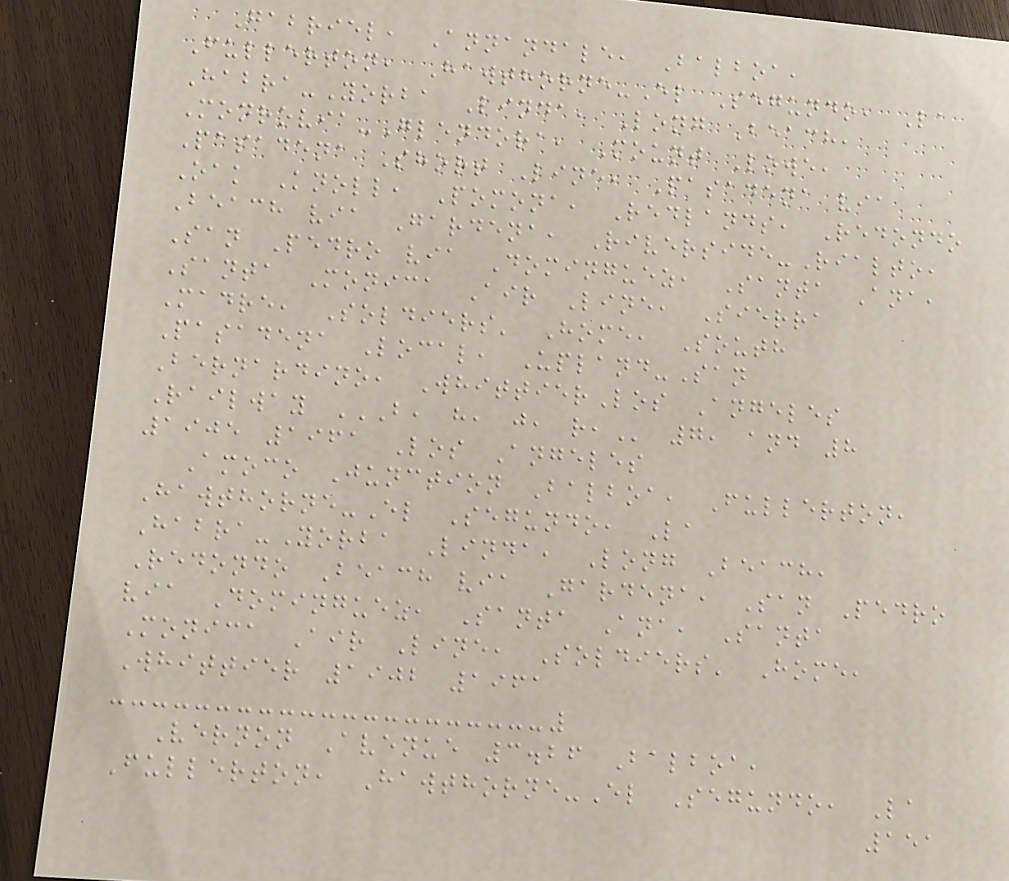Gabriel, Annandale, Balboa,
Fullerton, Hawthorne-El Segundo, La
Habra-Yorba Linda, Long Beach,
Monrovia-Glendora, Mount Lowe,
Pasadena Short Line, Pasadena via
Oak Knoll, Pomona, Redlands, Redondo
Beach via Gardena, Riverside-Rialto,
San Pedro via Dominguez, Santa Ana,
Santa Monica Air Line, Sierra
Madre, Soldiers' Home, South
Pasadena Local, Upland-San
Bernardino, WhittierLos Angeles
Railway B, H, J, R, 7, and 8
1905 1961 Los Angeles
Amoco Junction Balboa, Fullerton,
Hawthorne-El Segundo, La
Habra-Yorba Linda, Long Beach,
Redondo Beach via Gardena, San Pedro
via Dominguez, Santa Ana, Santa
Monica Air Line, Soldiers' Home,
Whittier 1902 1961
Vernon Avenue 3.26 Balboa,
Fullerton, Hawthorne-El Segundo, La
151
